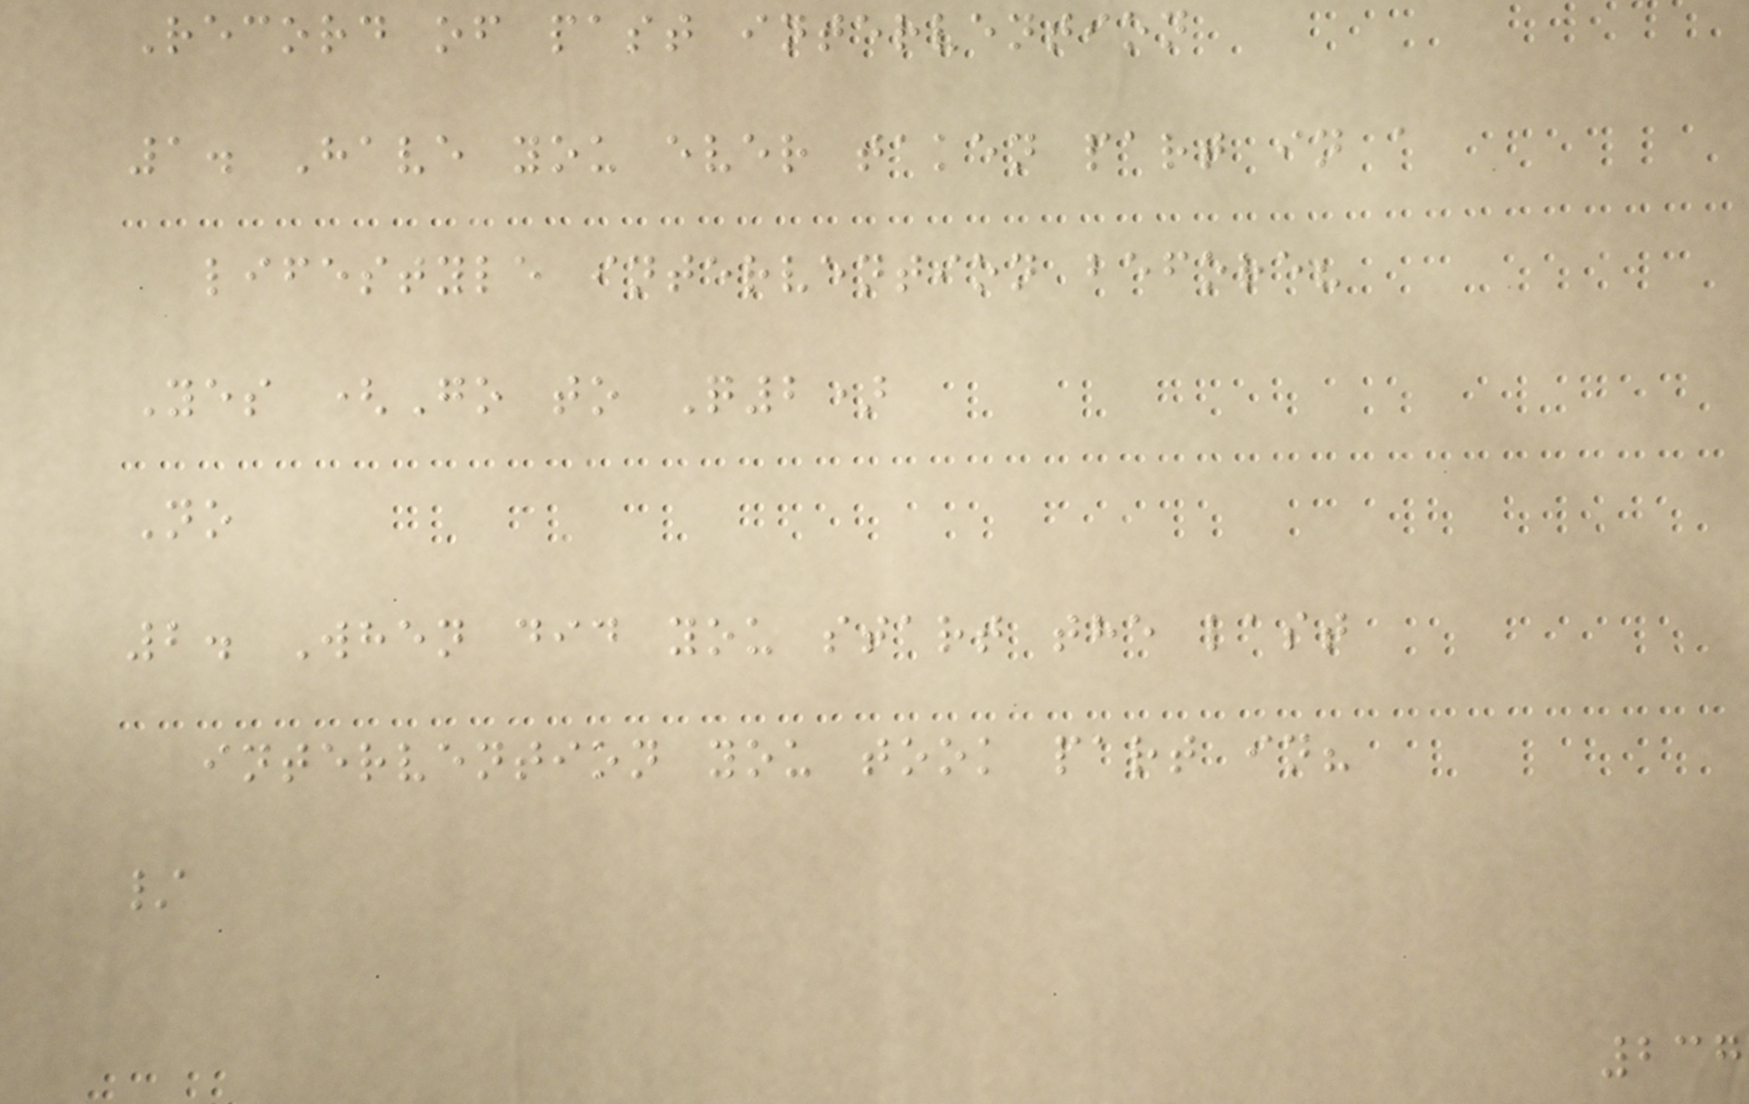Record of past intervention
1. Have you ever taken part in a
lifestyle intervention before?
Yes (Go to Q2)
No
2. When did you start the last
intervention you took part in?
/
237
